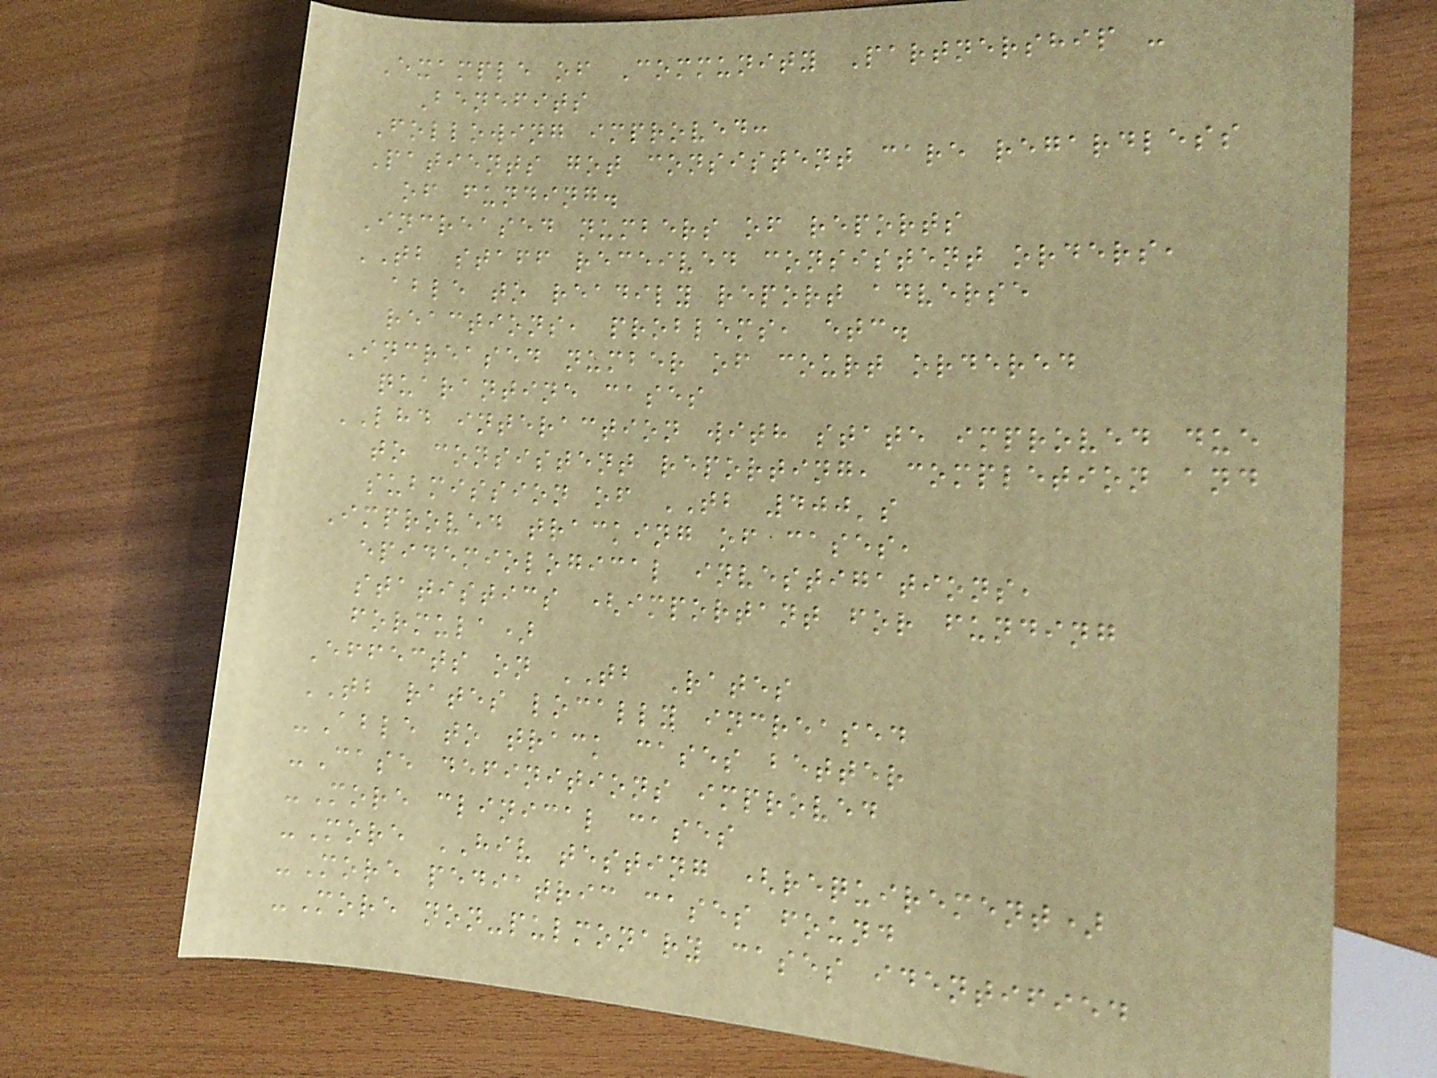Example of Community Partnership -
Benefits
Following improved:
Patients got consistent care regardless
of funding.
Increased numbers of reports
TB staff received consistent orders,
able to readily report adverse
reactions, problems, etc.
Increased number of court ordered
quarantine cases
LHD interaction with state improved due
to consistent reporting, completion and
submission of TB 400's
Improved tracking of cases,
epidemiological investigations,
statistics (important for funding
formula)
Effects on TB Rates
TB rates locally increased
-Able to track cases better
-Case definitions improved
-More clinical cases
-More HIV testing (requirement)
-More pediatric cases found
-More non-pulmonary cases identified
